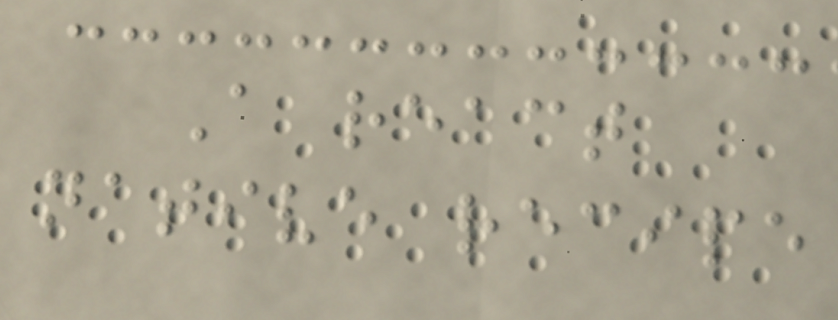A react
native recipe
